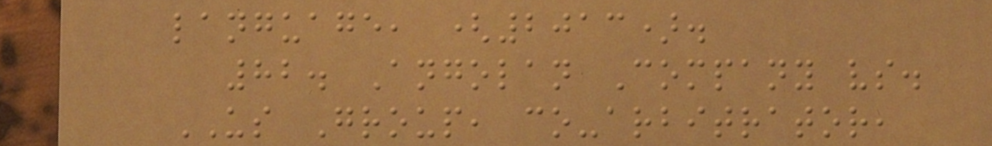language, (2013).
82. Angolan Company vs.
US Group, co-arbitrator,
